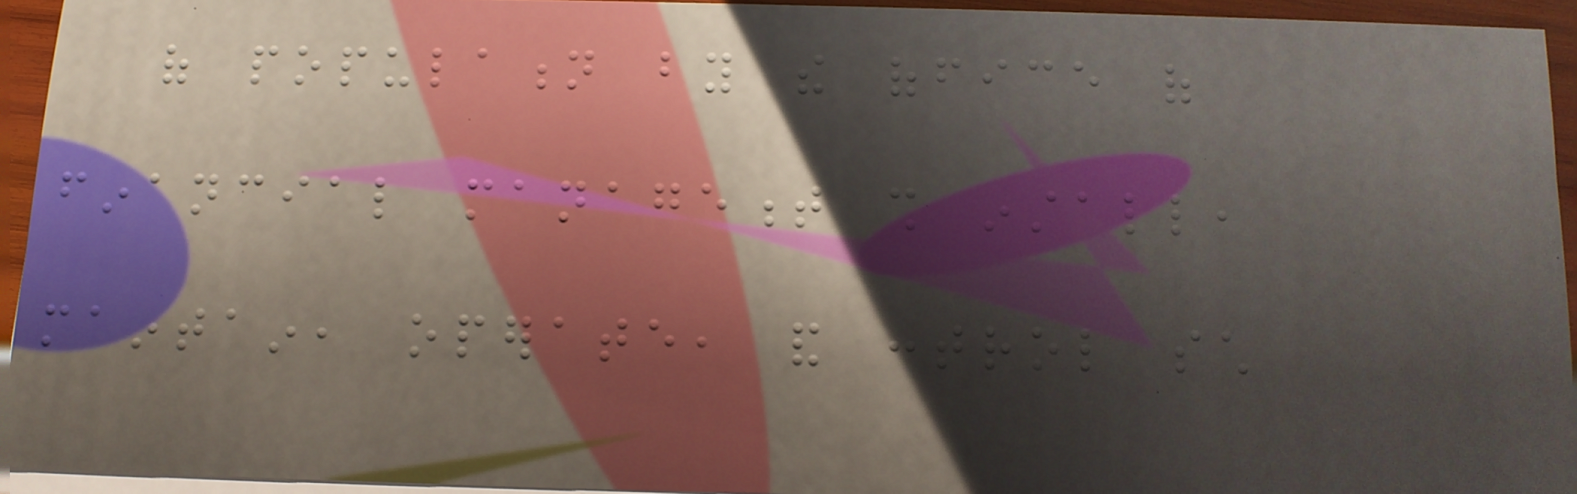of population by the office of
financial management shall install,
maintain, operate, and control such
